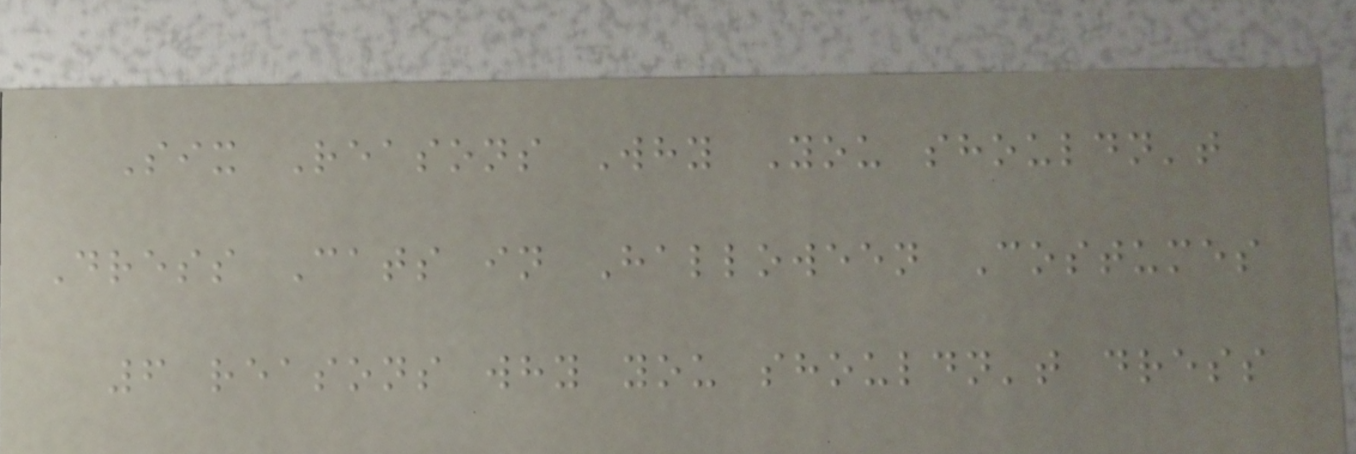Six Reasons Why You shouldn't
Dress Cats in Halloween Costumes
6 reasons why you shouldn't dress
